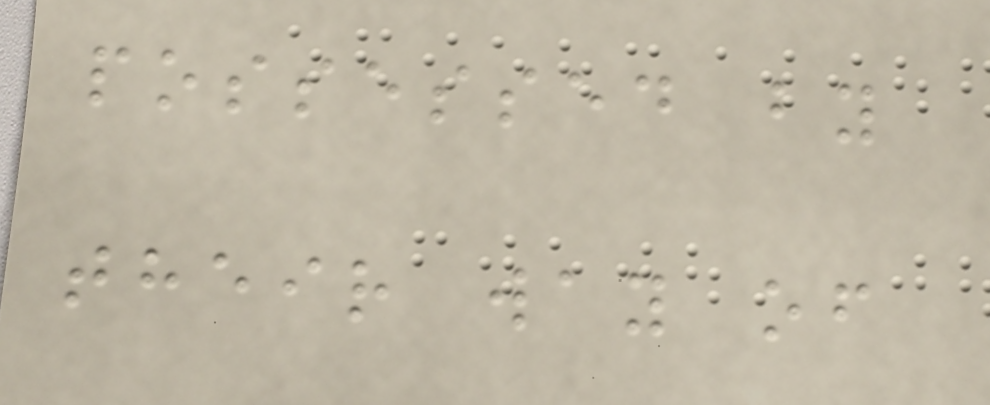possessed by
their way of
